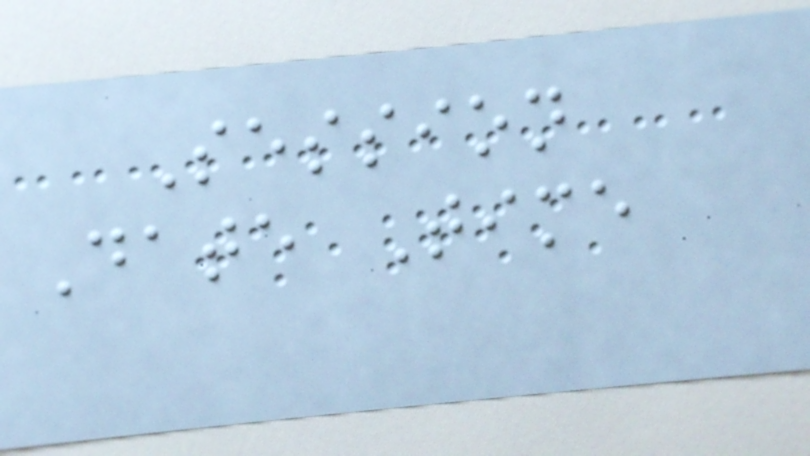Session
Date Time
